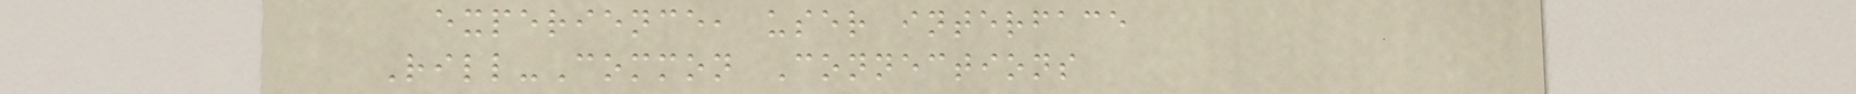experience, user interface
Rill-Common Connections
